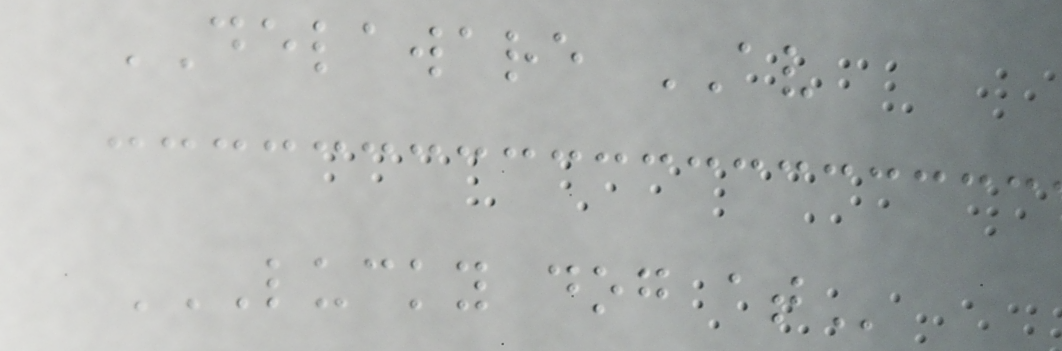DELAWARE AV
LUCKY DOG AT
